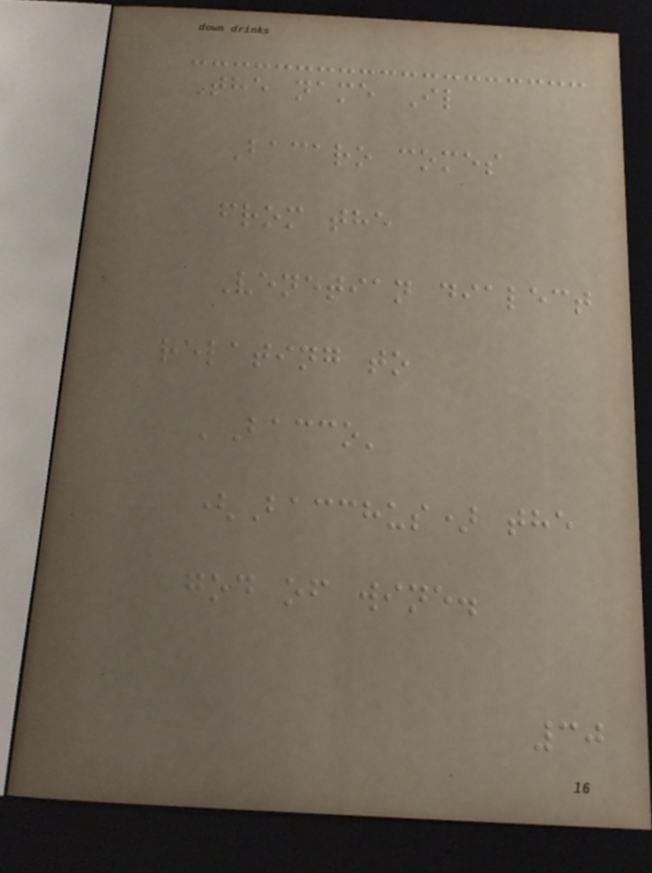The name Il
Bacaro comes
from the
Venetian dialect
relating to
'Bacco'
(Bacchus) the
god of wine.
30
